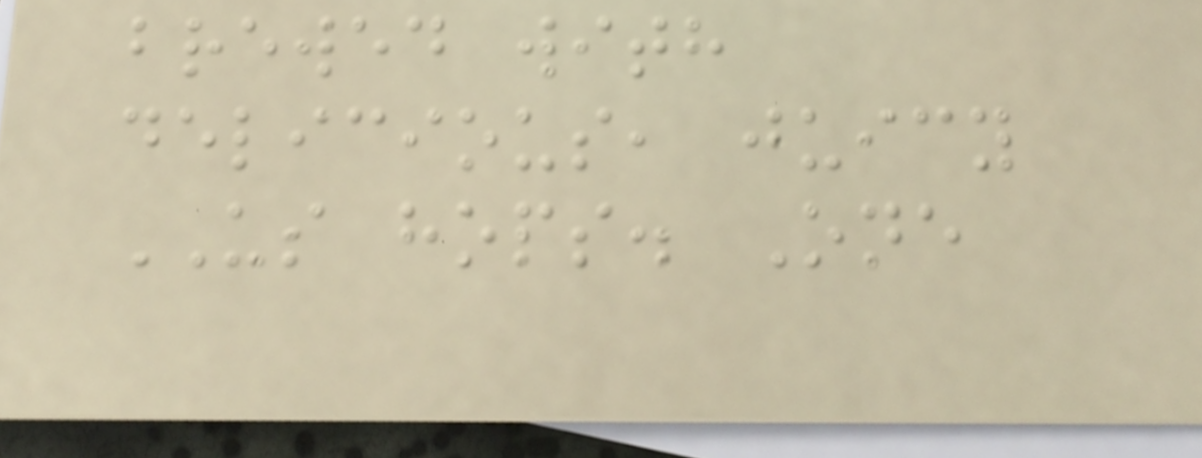brewed with
delicious, juicy
US hops. One
